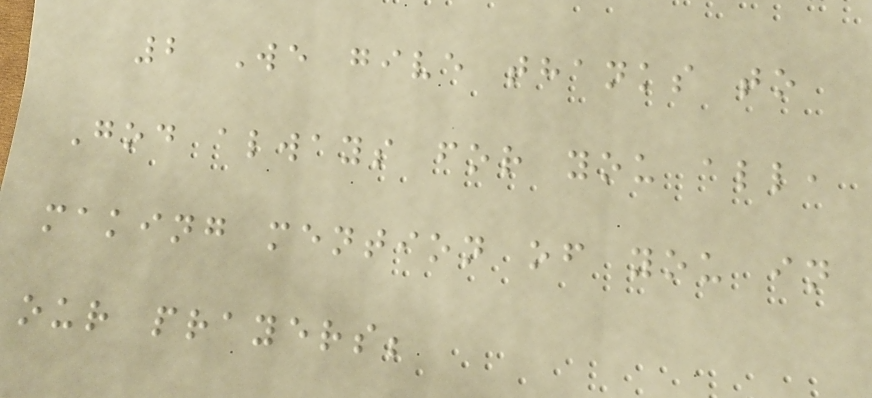2 We give thanks to
God always for you all,
making mention of you in
our prayers;
